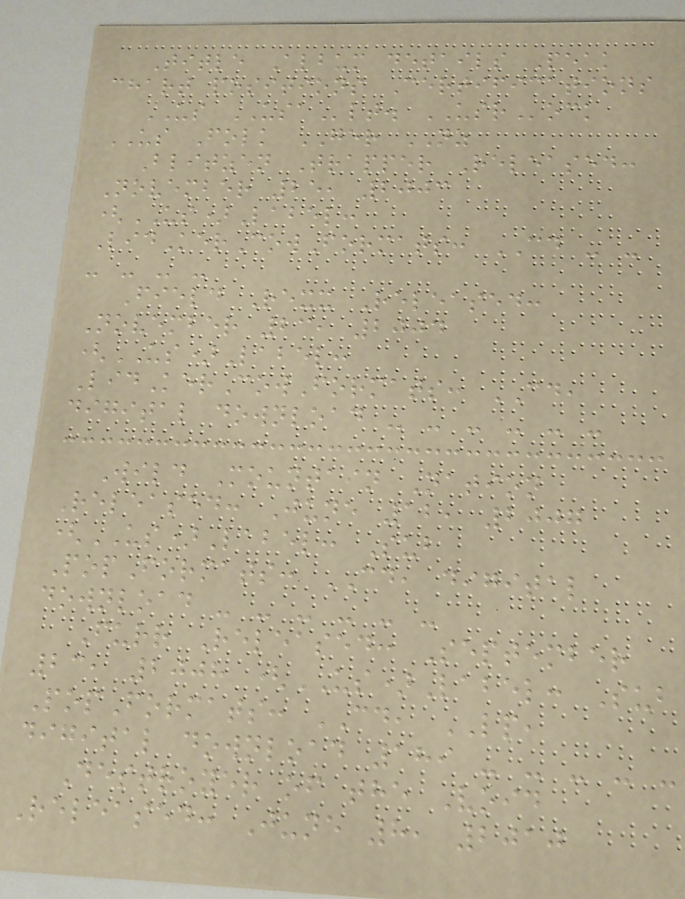Title Album details Peak
chart positions Certifications
US USAlt. USRock
US Folk GER NZ
Blitzen Trapper Released:
November 25, 2003
(US)Label:
LidKerCowFormats: CD - -
- - - -
Field Rexx Released:
November 23, 2004
(US)Label:
LidKerCowFormats: CD,
digital download - - - - - -
Wild Mountain Nation
Released: June 12, 2007
(US)Label: Sub
PopFormats: CD, digital
download - - - - - -
Furr Released: September
23, 2008 (US)Label: Sub
PopFormats: CD, LP,
digital download 189 - - - - -
Destroyer of the Void
Released: June 8, 2010
